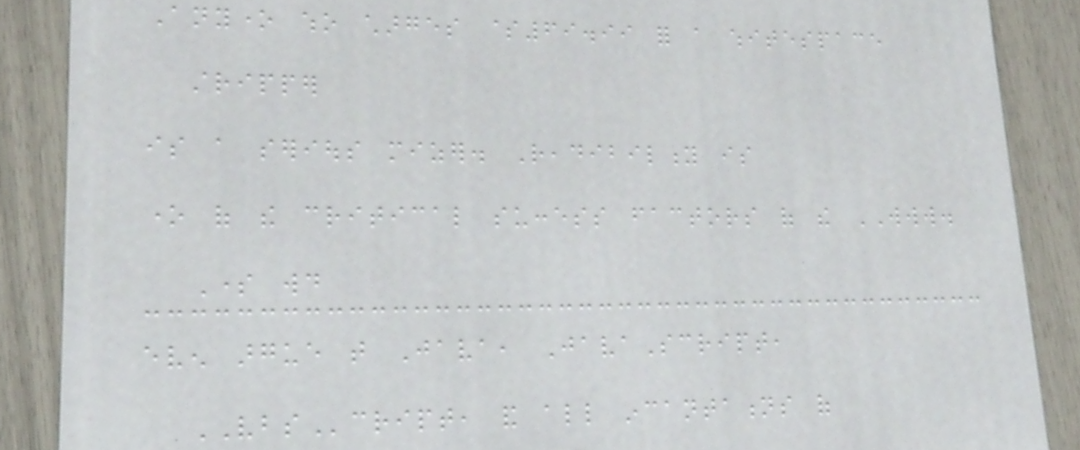Anyone who charges $69.99 for a whitespace
stripper
is a serious mizer. Readibility is
one of the critical success factors of the WWW.
Some would
even argue that Java, JavaScript,
VBScript, and all incantations of
